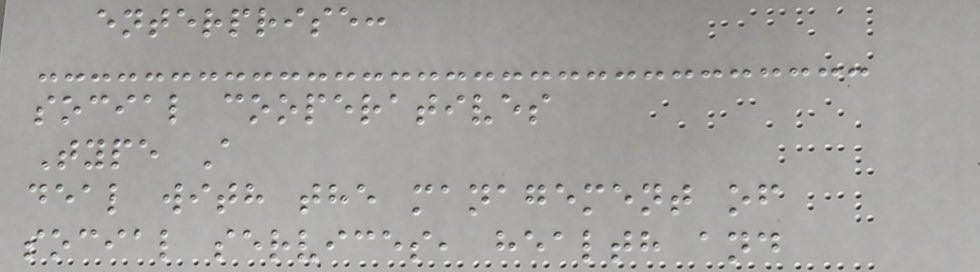enterprise:
social cooperatives
Type A
deal with the management of
social services, health and
